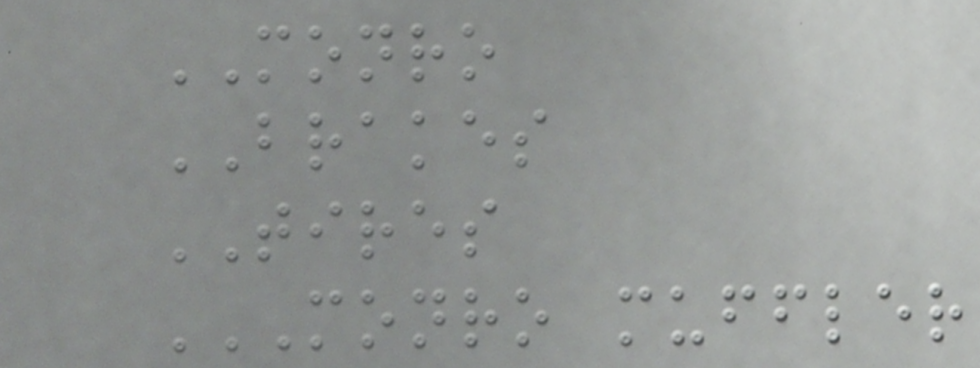MONRO
BRAKES
TIRES
MONRO MUFFLER
